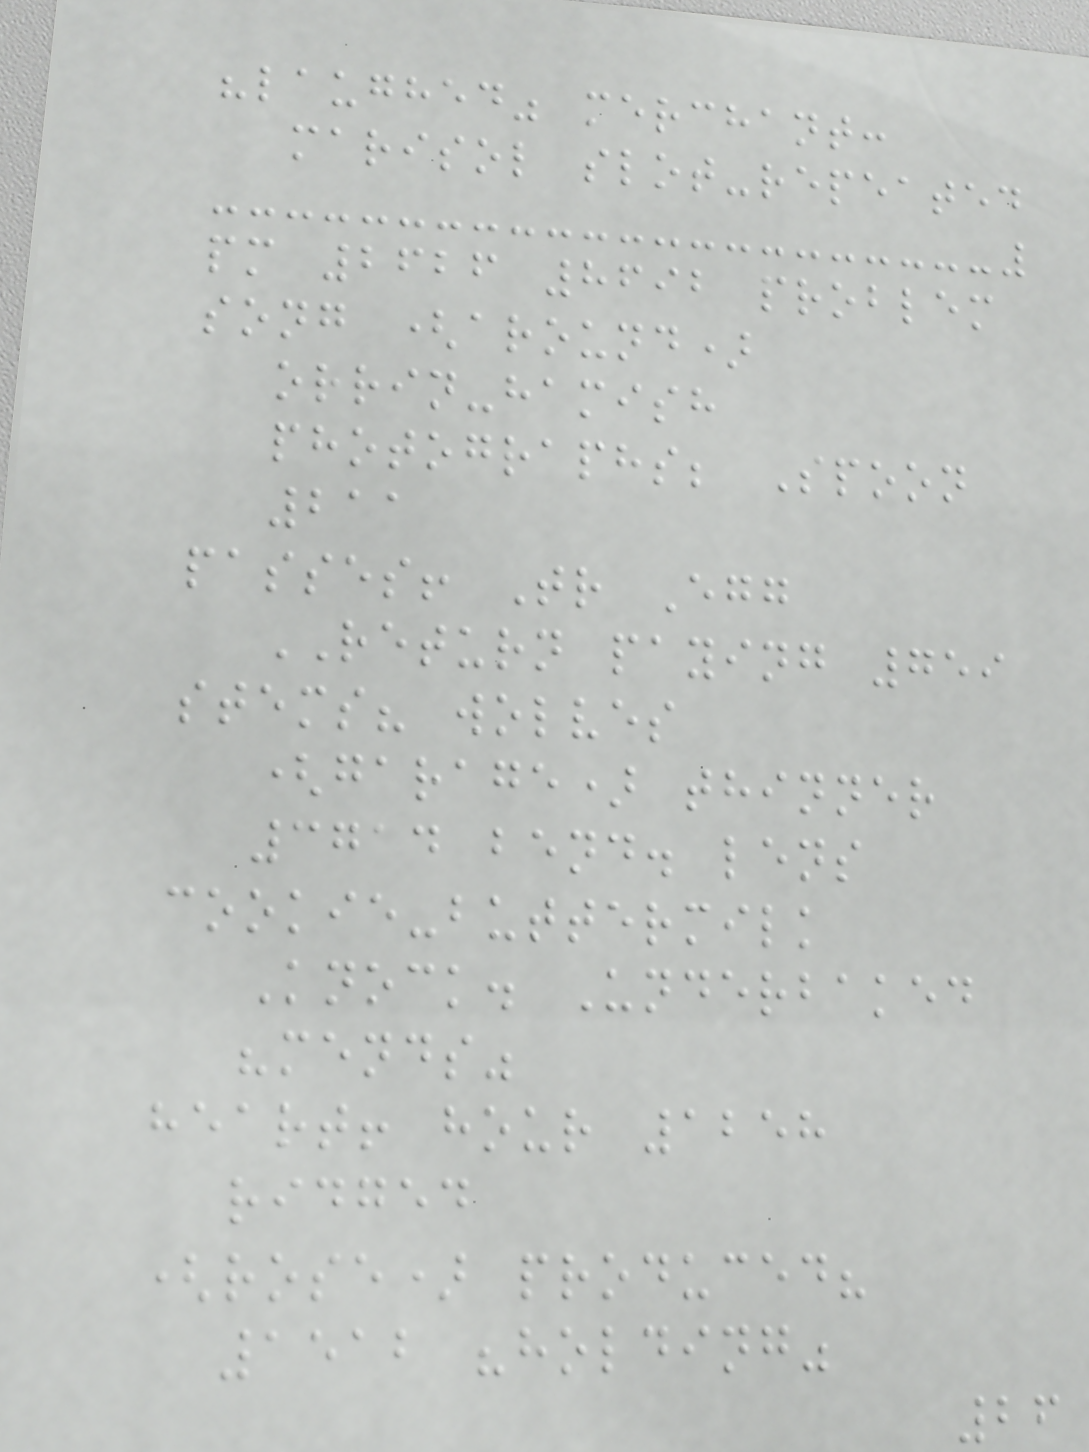"laughed" merchant:
marisol slot-repeated
pm 2626 8692 problem
song (around)
orrin-hamish
photographs; Spoon
211
passes! Tr Egg
RETURN paying 759
stems? wolves
(garage) thinner
3714 bend. lens
cookie-buttermilk
Knock. Underbaked
"mends"
heart! hour 1258
ridged
(rose) produced?
1512 "holding"
26
